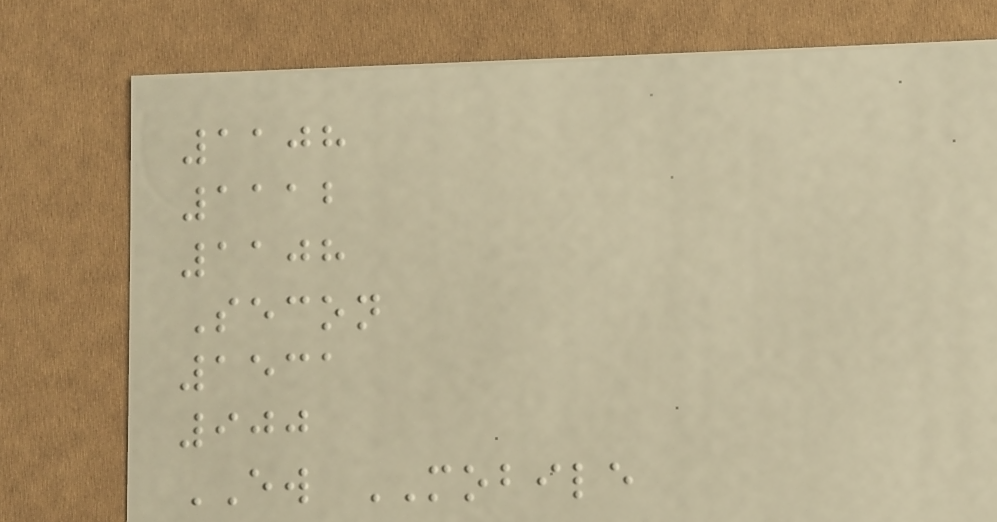1108
1112
1108
Secon
1531
900
EW MOBILE
